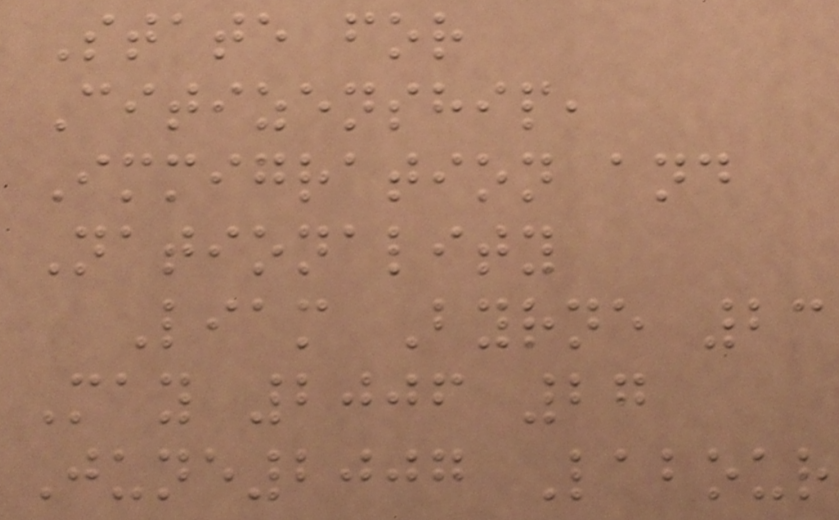State for
Citizenship,
Immigration and
Nationality
Liam Byrne 23
May 2006 27
June2007 Labour
